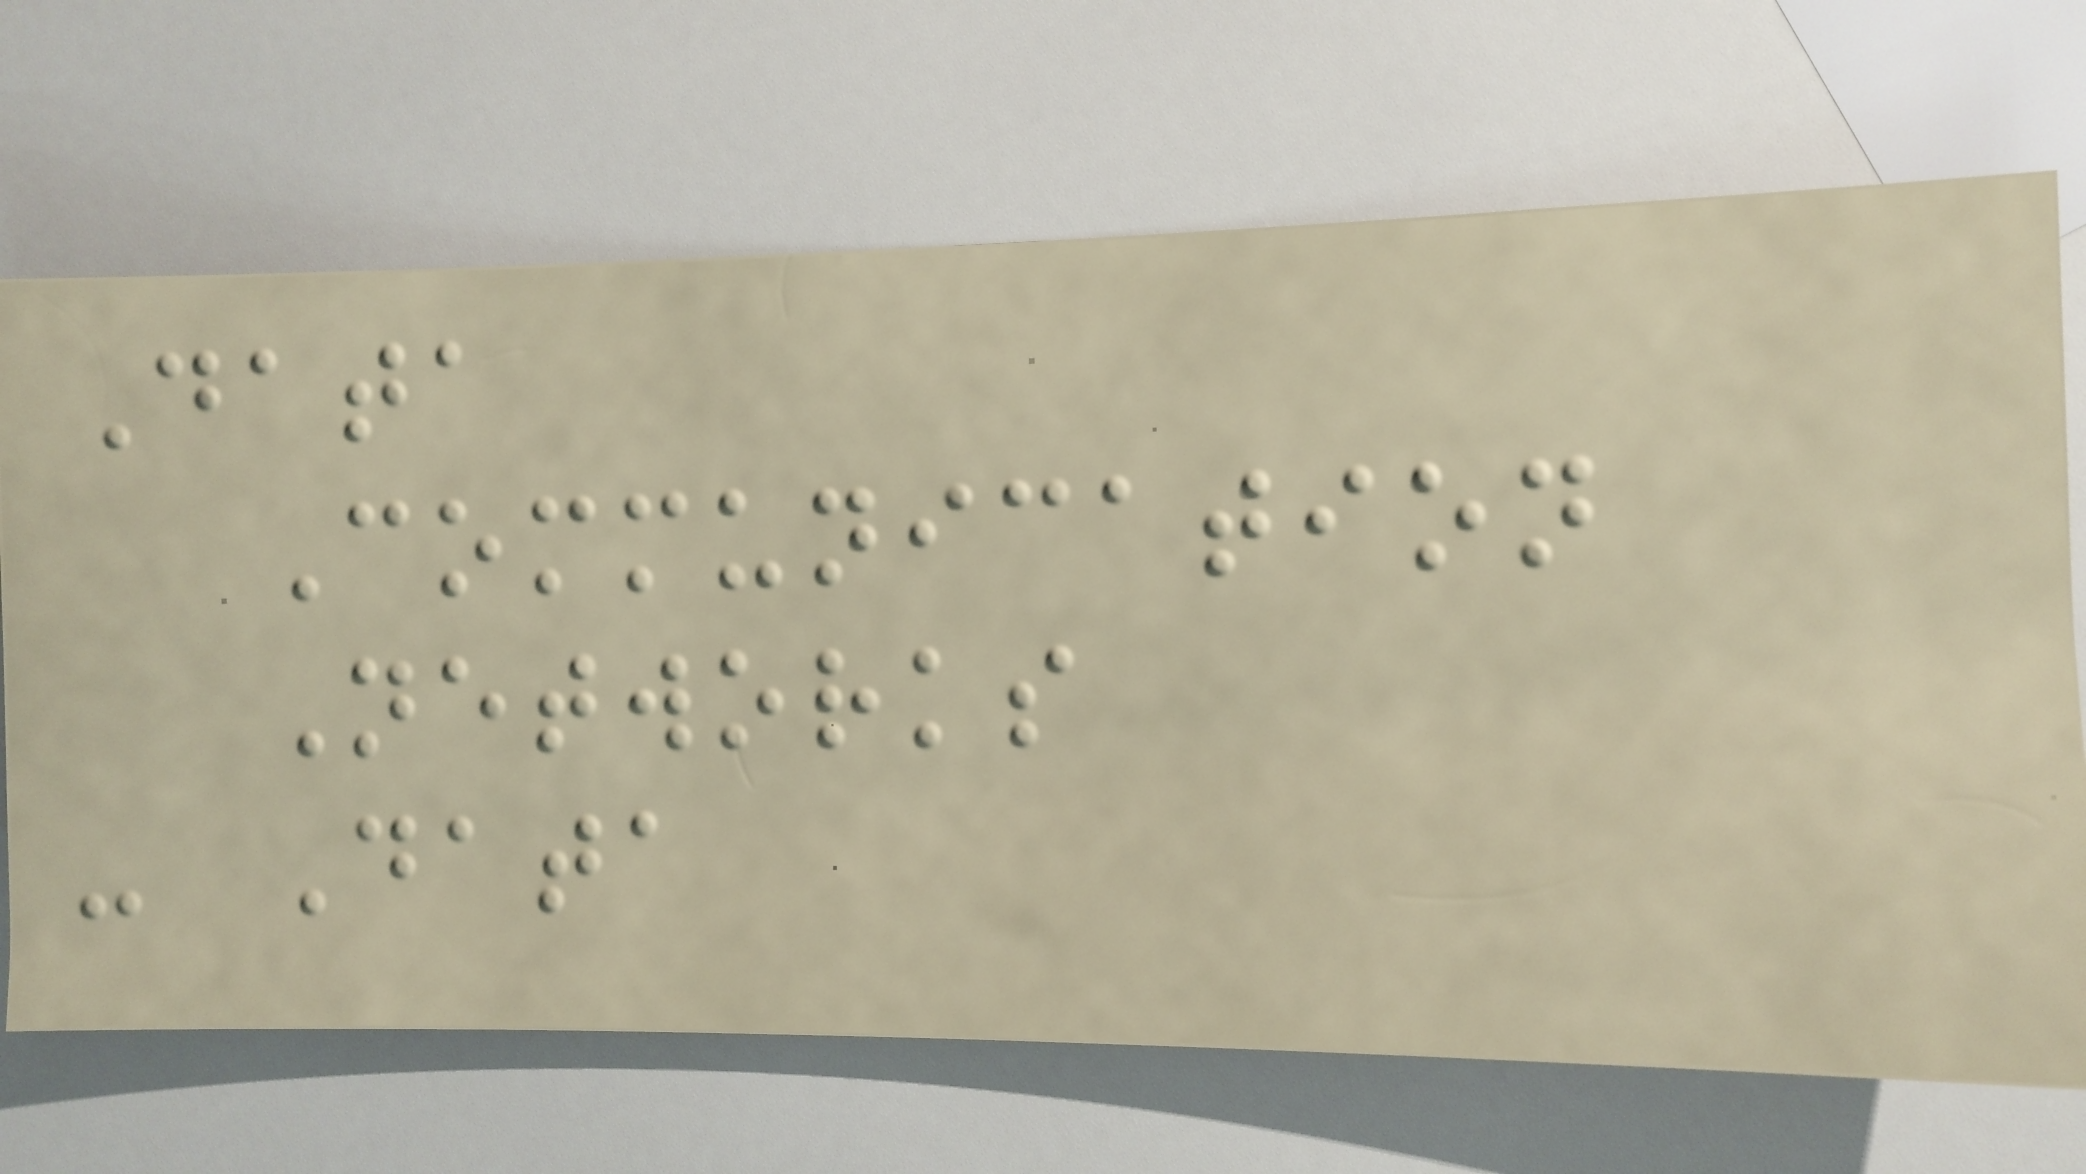Data
Communication
Networks
- Data
